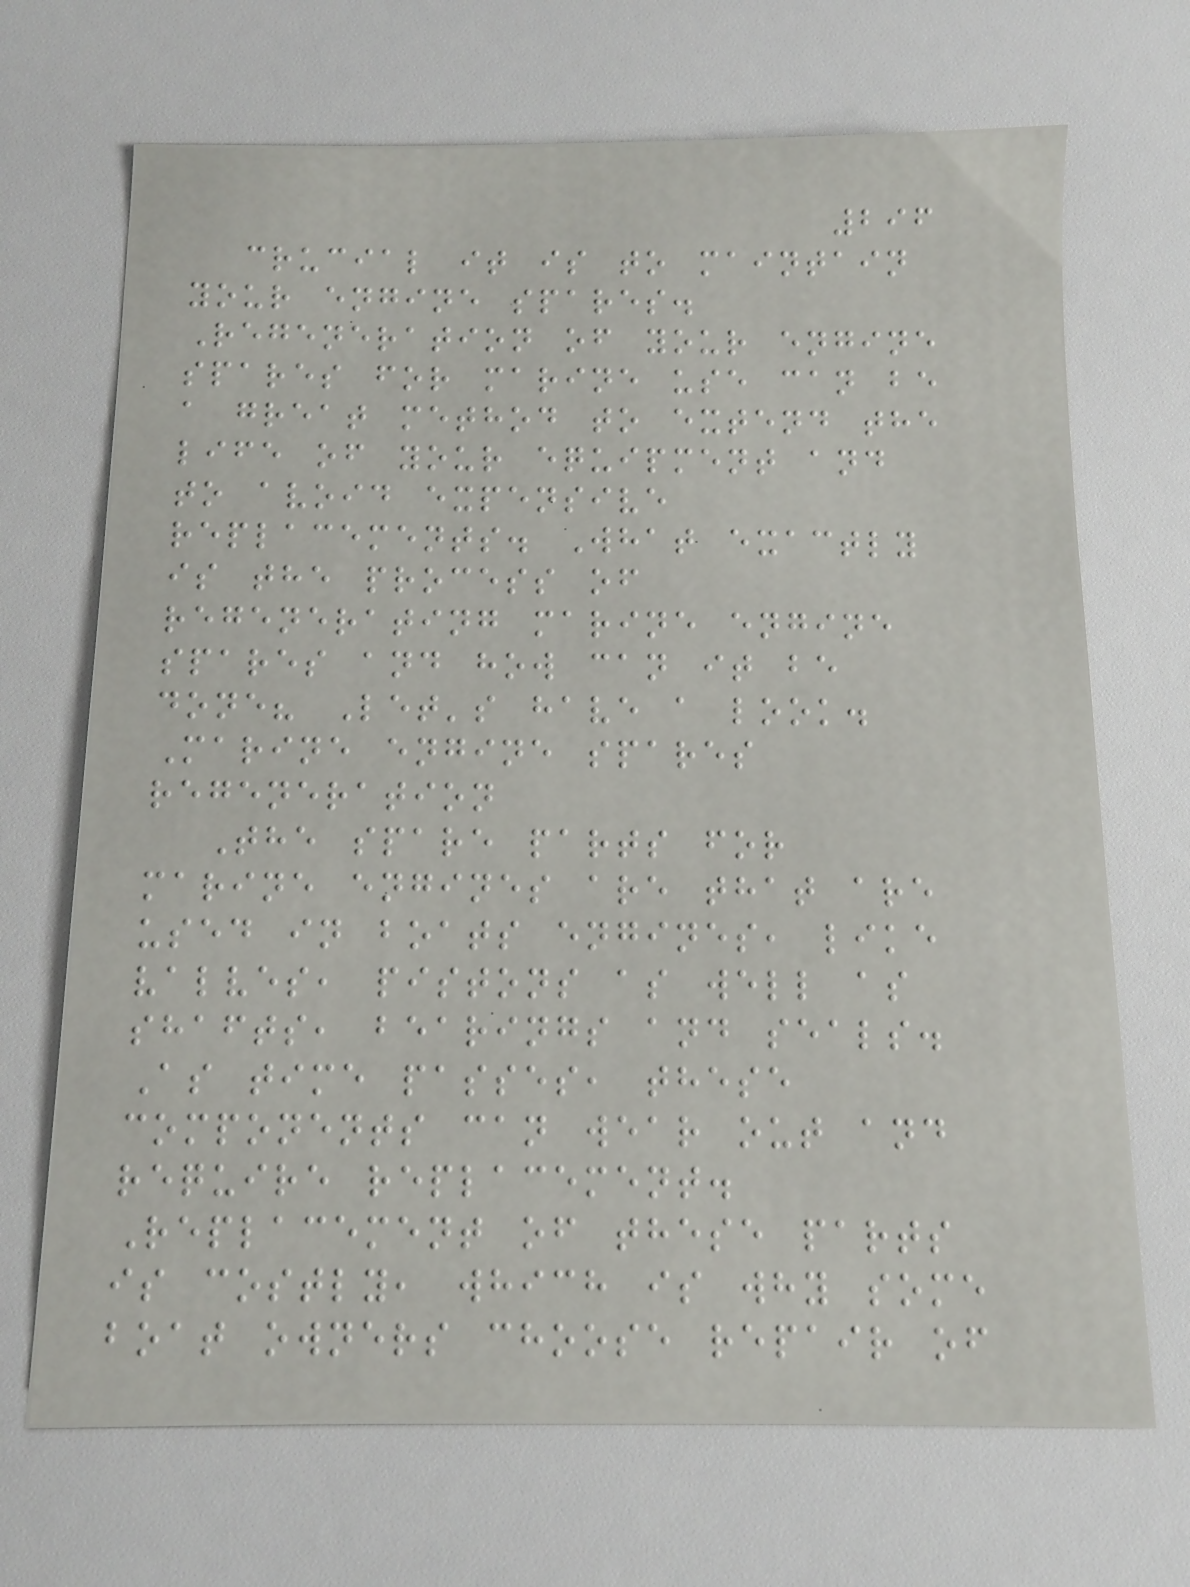296
crucial it is to maintain
your engine spares.
Regeneration of your engine
spares for marine use can be
a great method to extend the
life of your equipment and
to avoid expensive
replacements. What exactly
is the process of
regenerating marine engine
spares and how can it be
done? Let's have a look.
Marine engine spares
regeneration
The spare parts for
marine engines are that are
used in boats engines, like
valves, pistons as well as
shafts, bearings and seals.
As time passes, these
components can wear out and
require replacement.
Replacement of these parts
is costly, which is why some
boat owners choose repair of
